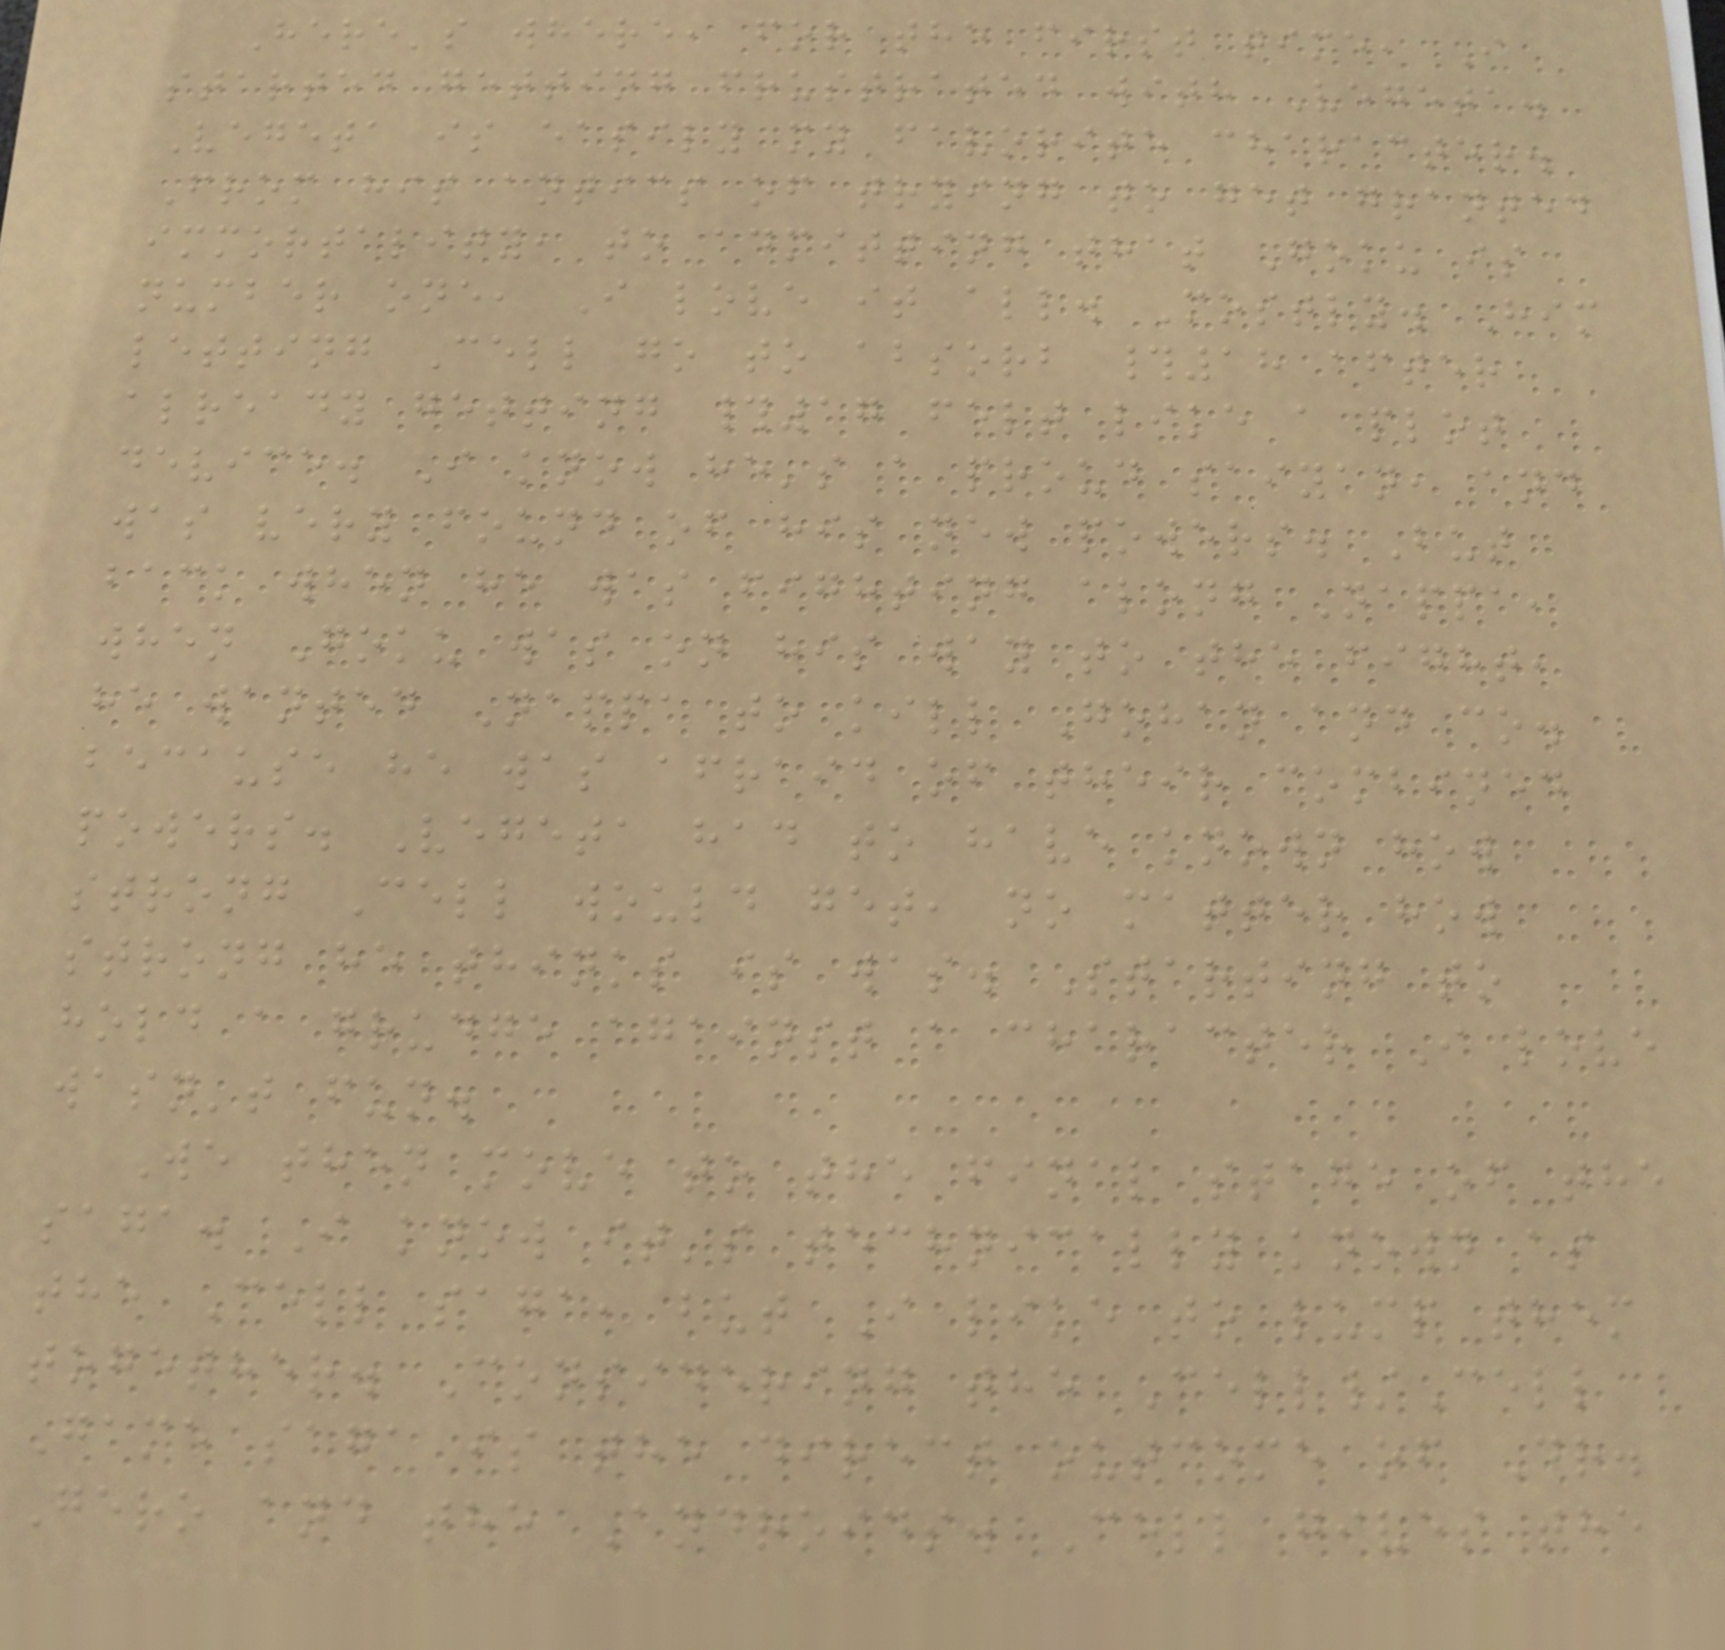Here's where, for the first time, I
started getting frustrated with Vegeta.
Vegeta is easily my favorite character.
From his antics of trying to get granted
immortality, to admitting that Goku is
number one, I love it all. Mostly. Him
letting Cell go to absorb #18 after
already getting #17 felt like a plot
device. I know he's a proud saiyan, and
was very found of his new powers. But
back when he was fighting along Nappa,
when Goku was on his way to the fight,
he wanted Nappa to kill Gohan and co.
because he was afraid of their combined
powers. Vegeta had to have known how
strong Cell would get, no matter how
strong he thinks is was. Starting to
hold a grudge against a character I love
wasn't fun.
We then move to the final stage of the
saga. I know it's technically known as
the Cell saga, but I like to lump them
together. Considering the Cell/Cell
Game saga is the direct outcome of Dr.
Gero and the Androids. Cell gives the
